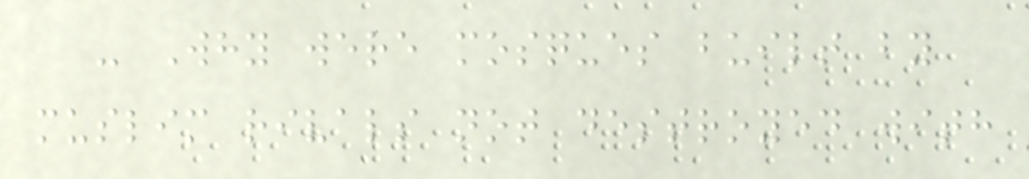- Why were mosques built by
muslim rivals not destroyed with
